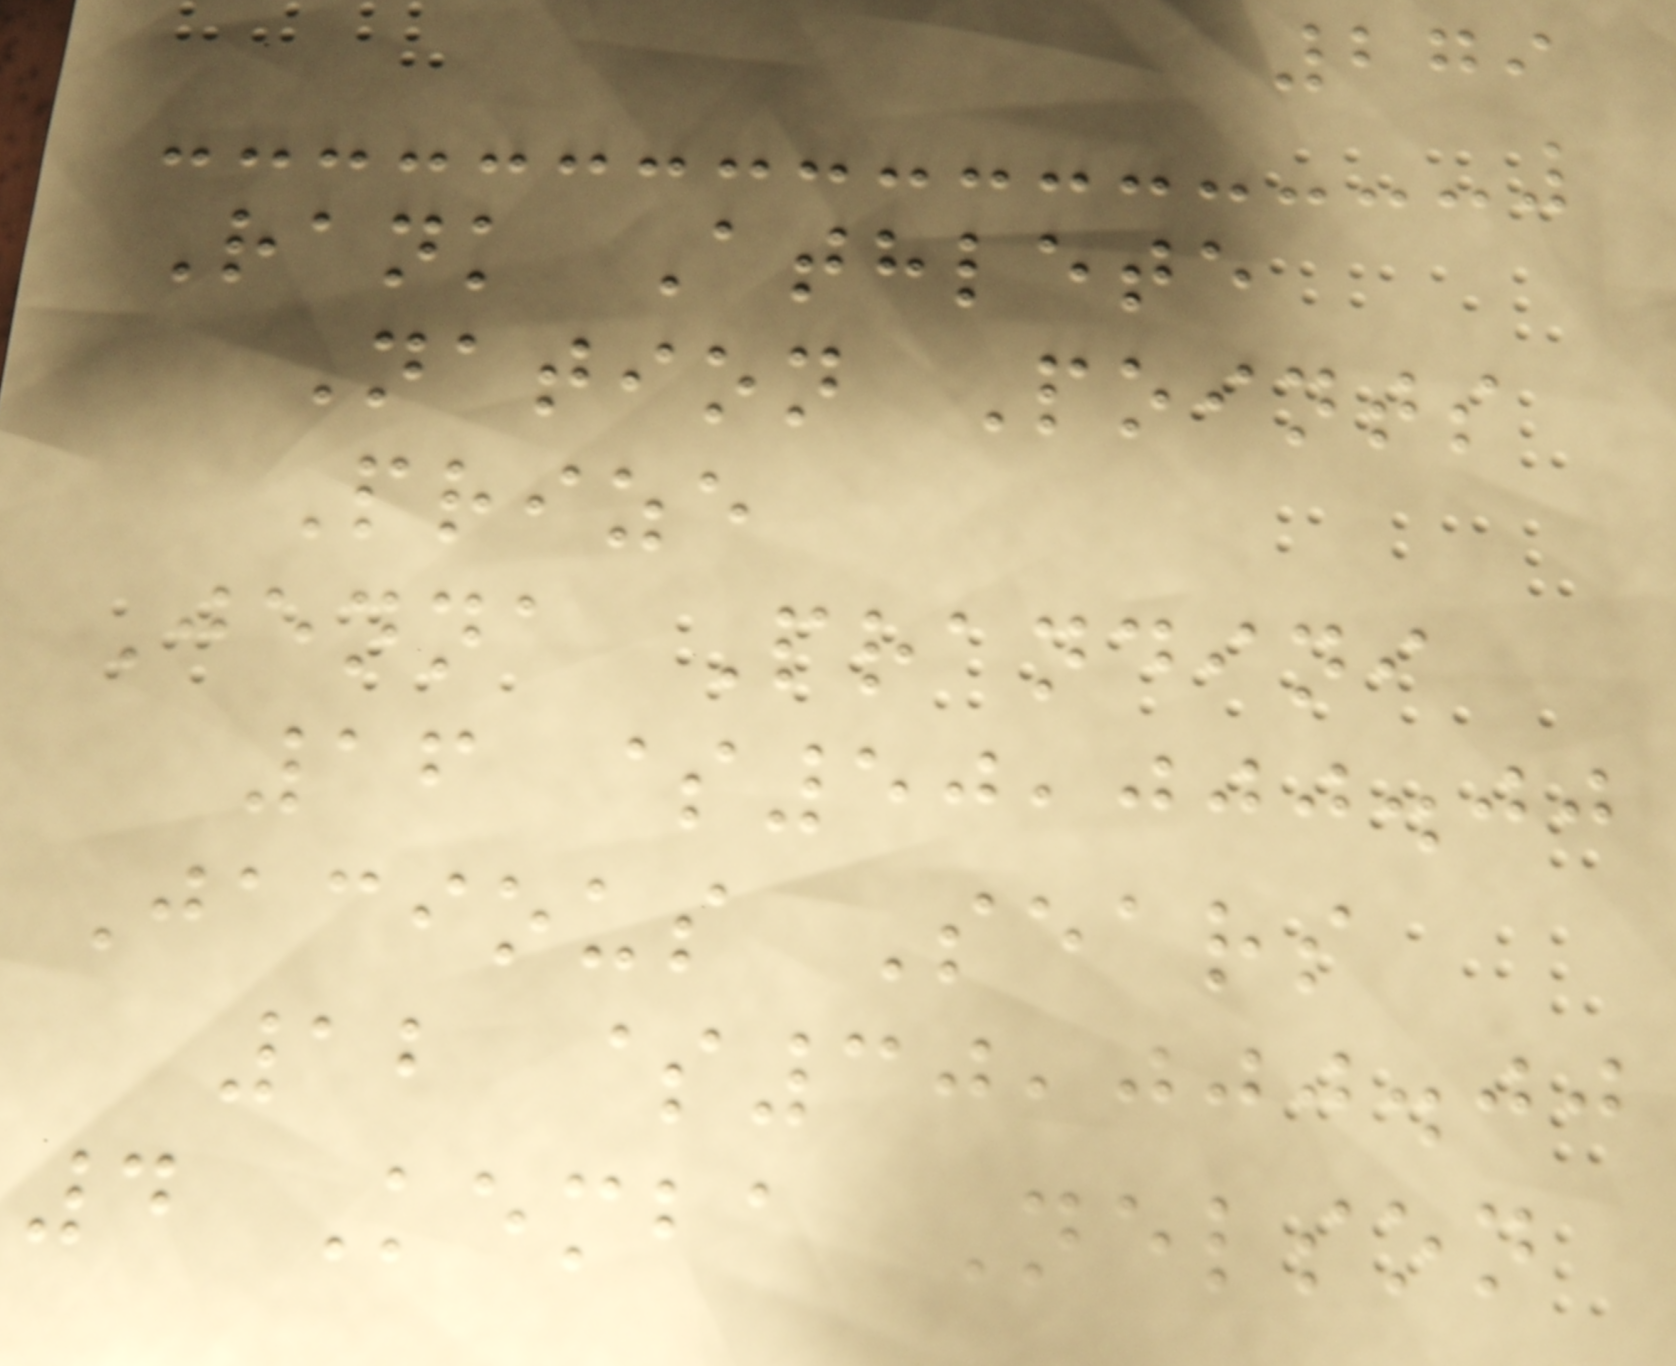279
Rank Athlete
Nation Points
Prize
Jenna Prandini
16 $50,000.00
Jacious Sears
12 $30,000.00
4 Kemba Nelson
